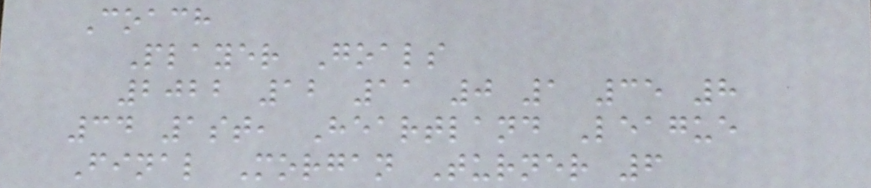Coach
Player Goals
2022 12 11 0 1 35 8
34 1st, Heartland League
Final Morgan Turner 6
